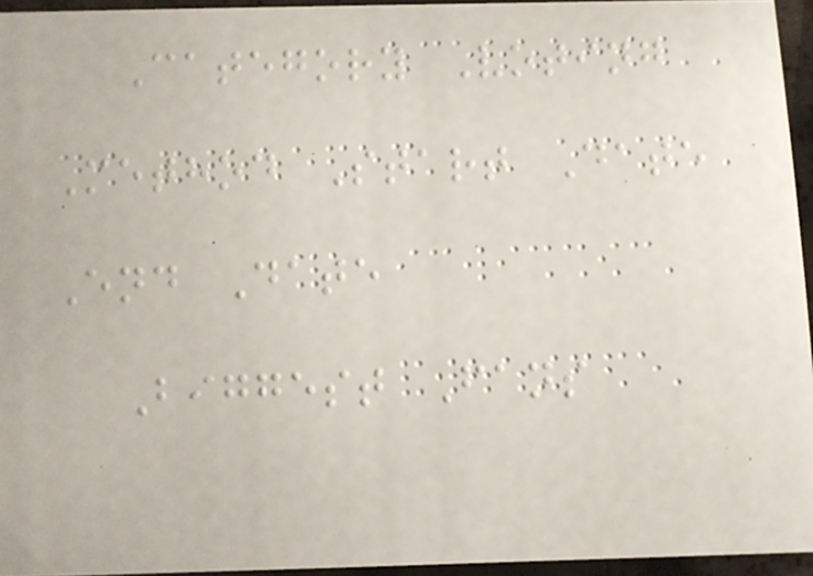Category Voting
Method Start Date
End Date
Biggest Fans
